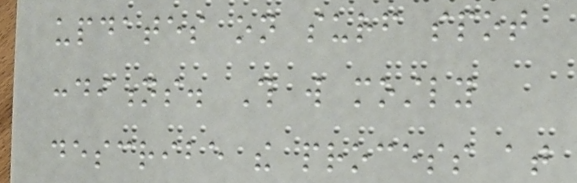updates on surf spot
conditions. This will mostly
describe the process at
